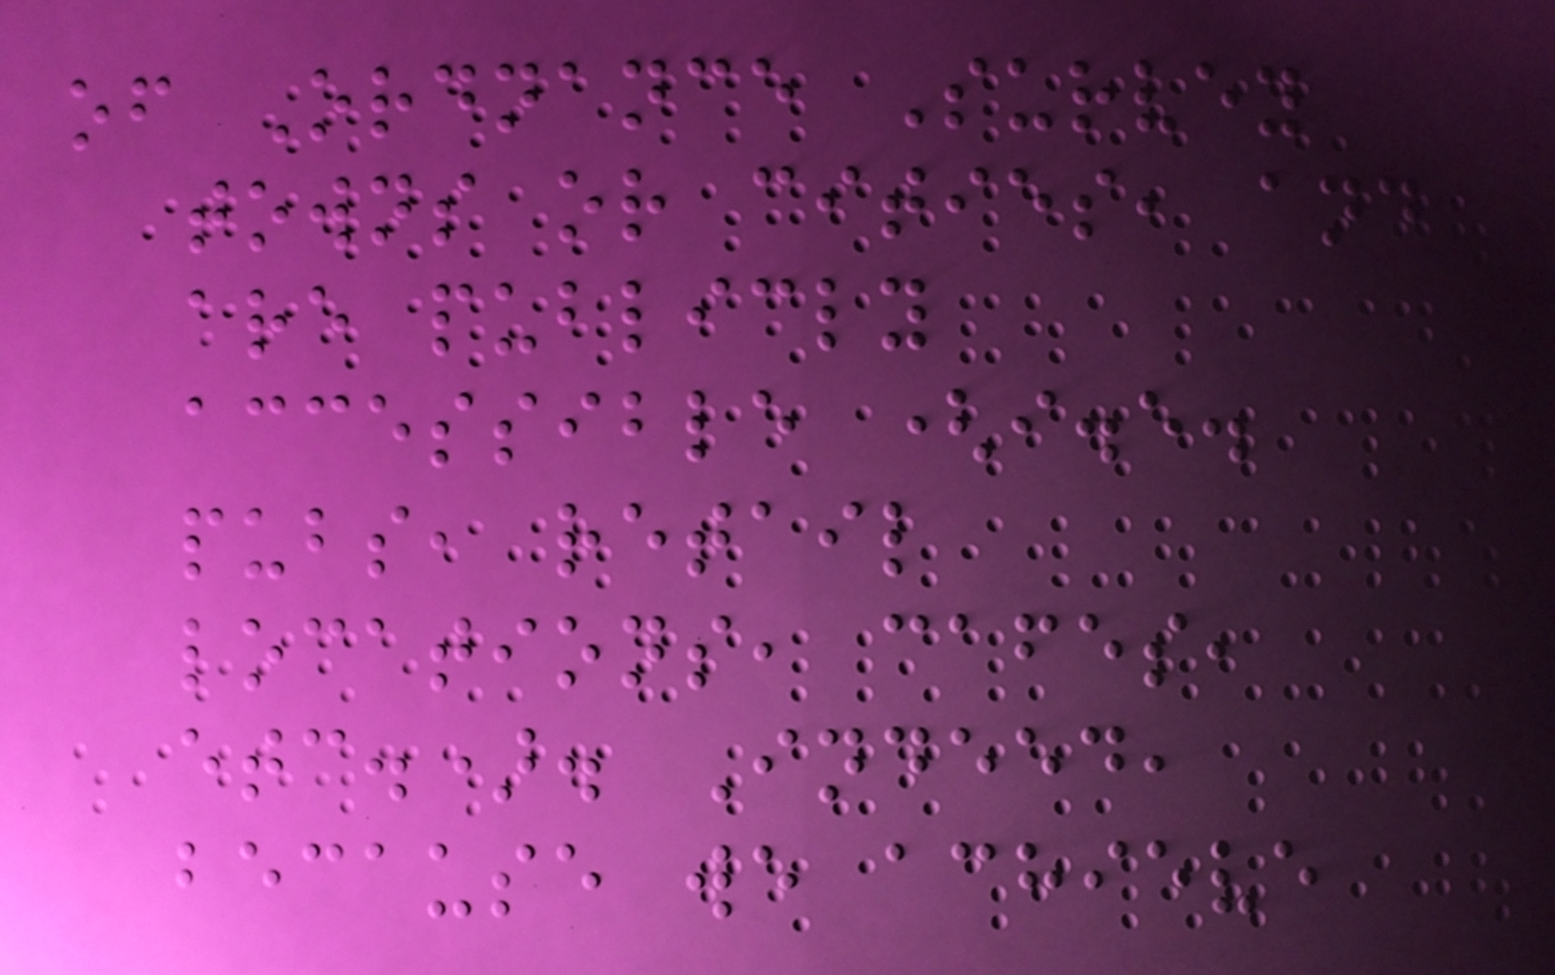of Ordnance Survey
towns or cities, and
are publicly
accessible (i.e.
pubs, retail
locations, cafes,
etc.). Indeed,
because we achieve
